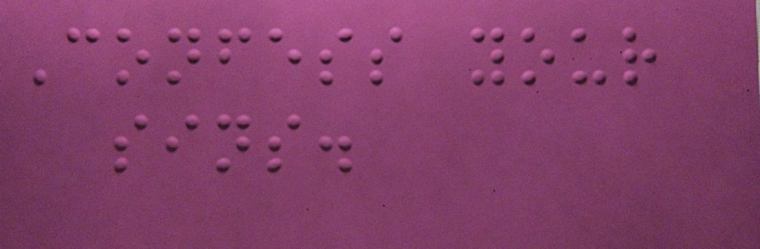Confess your
sins.
